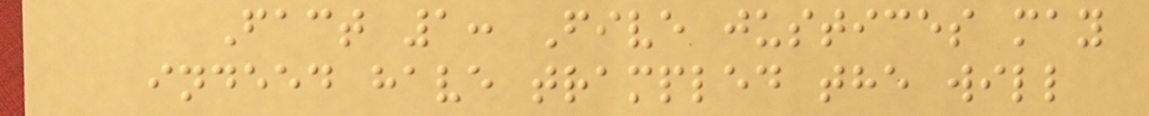Fact 1: Five justices may
indeed have trampled the will
